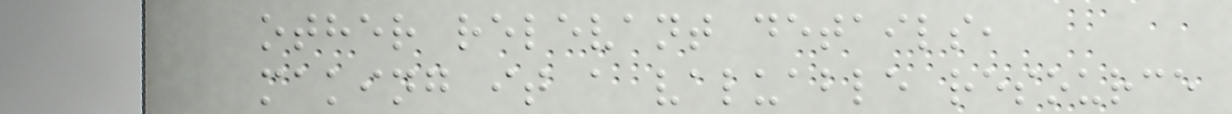other relevant details,
making it a valuable resource
